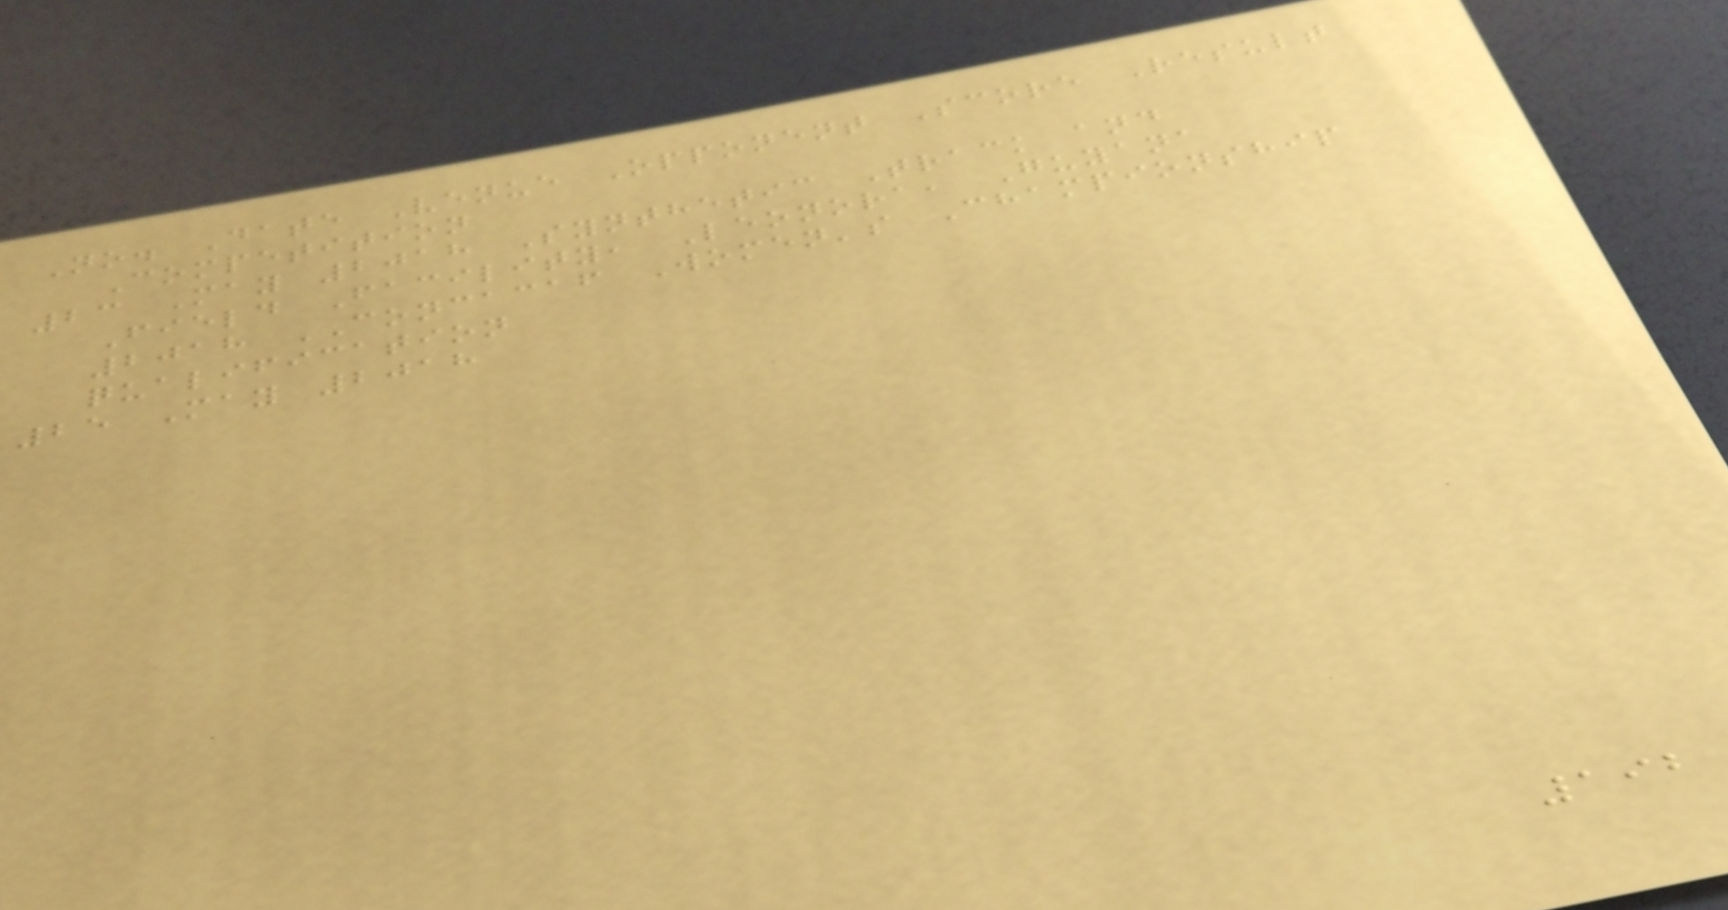No. Date Venue Opponent Score Result
Competition
23 May 2018 Synthetic Track and
Field Facility, Leonora, Guyana
2018 CONCACAF Women's Championship
qualification
25 May 2018
192
